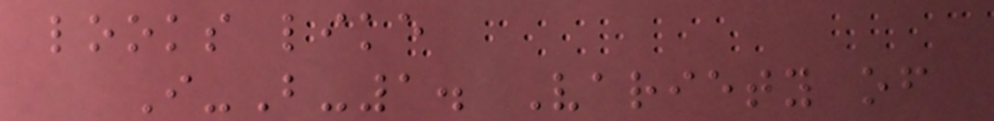looks like
I-B-1. Variety of
